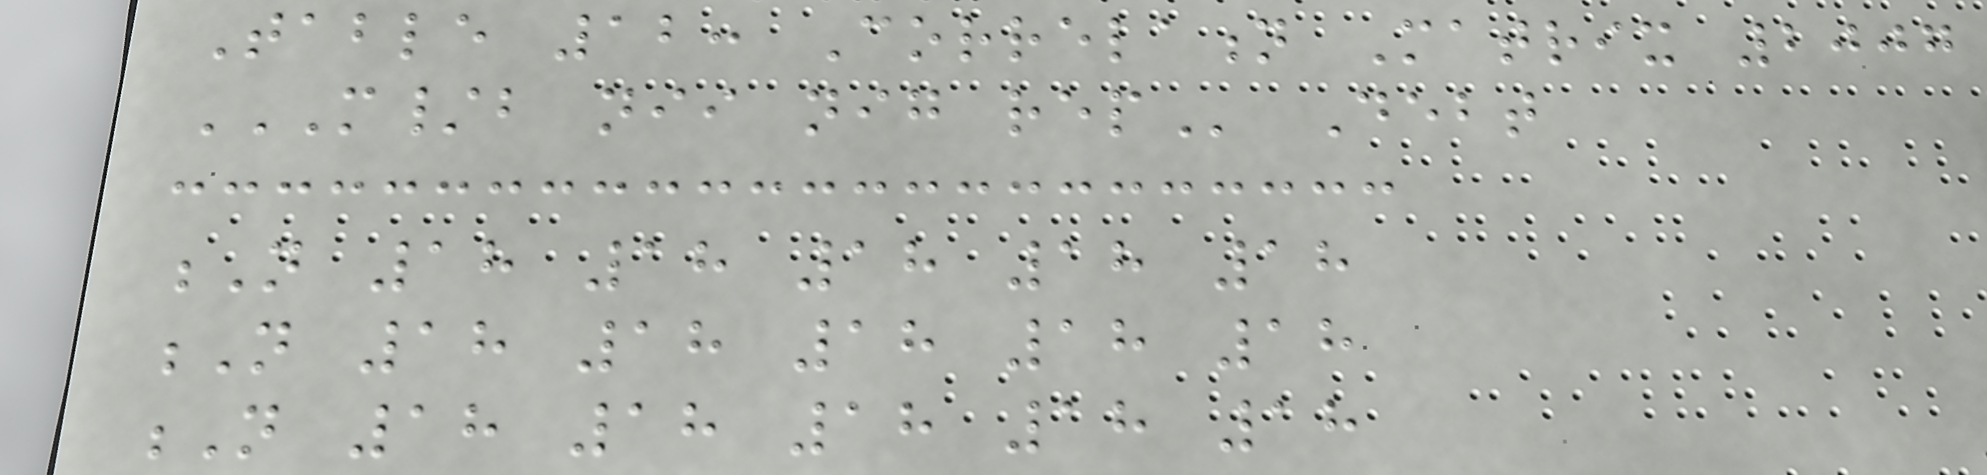Table 12: Correlation Matrix 2007
M/B NII NIG REP Debt
N 18 18 18 18 18
N 18 18 18 18 18
N 18 18 18 18 18
